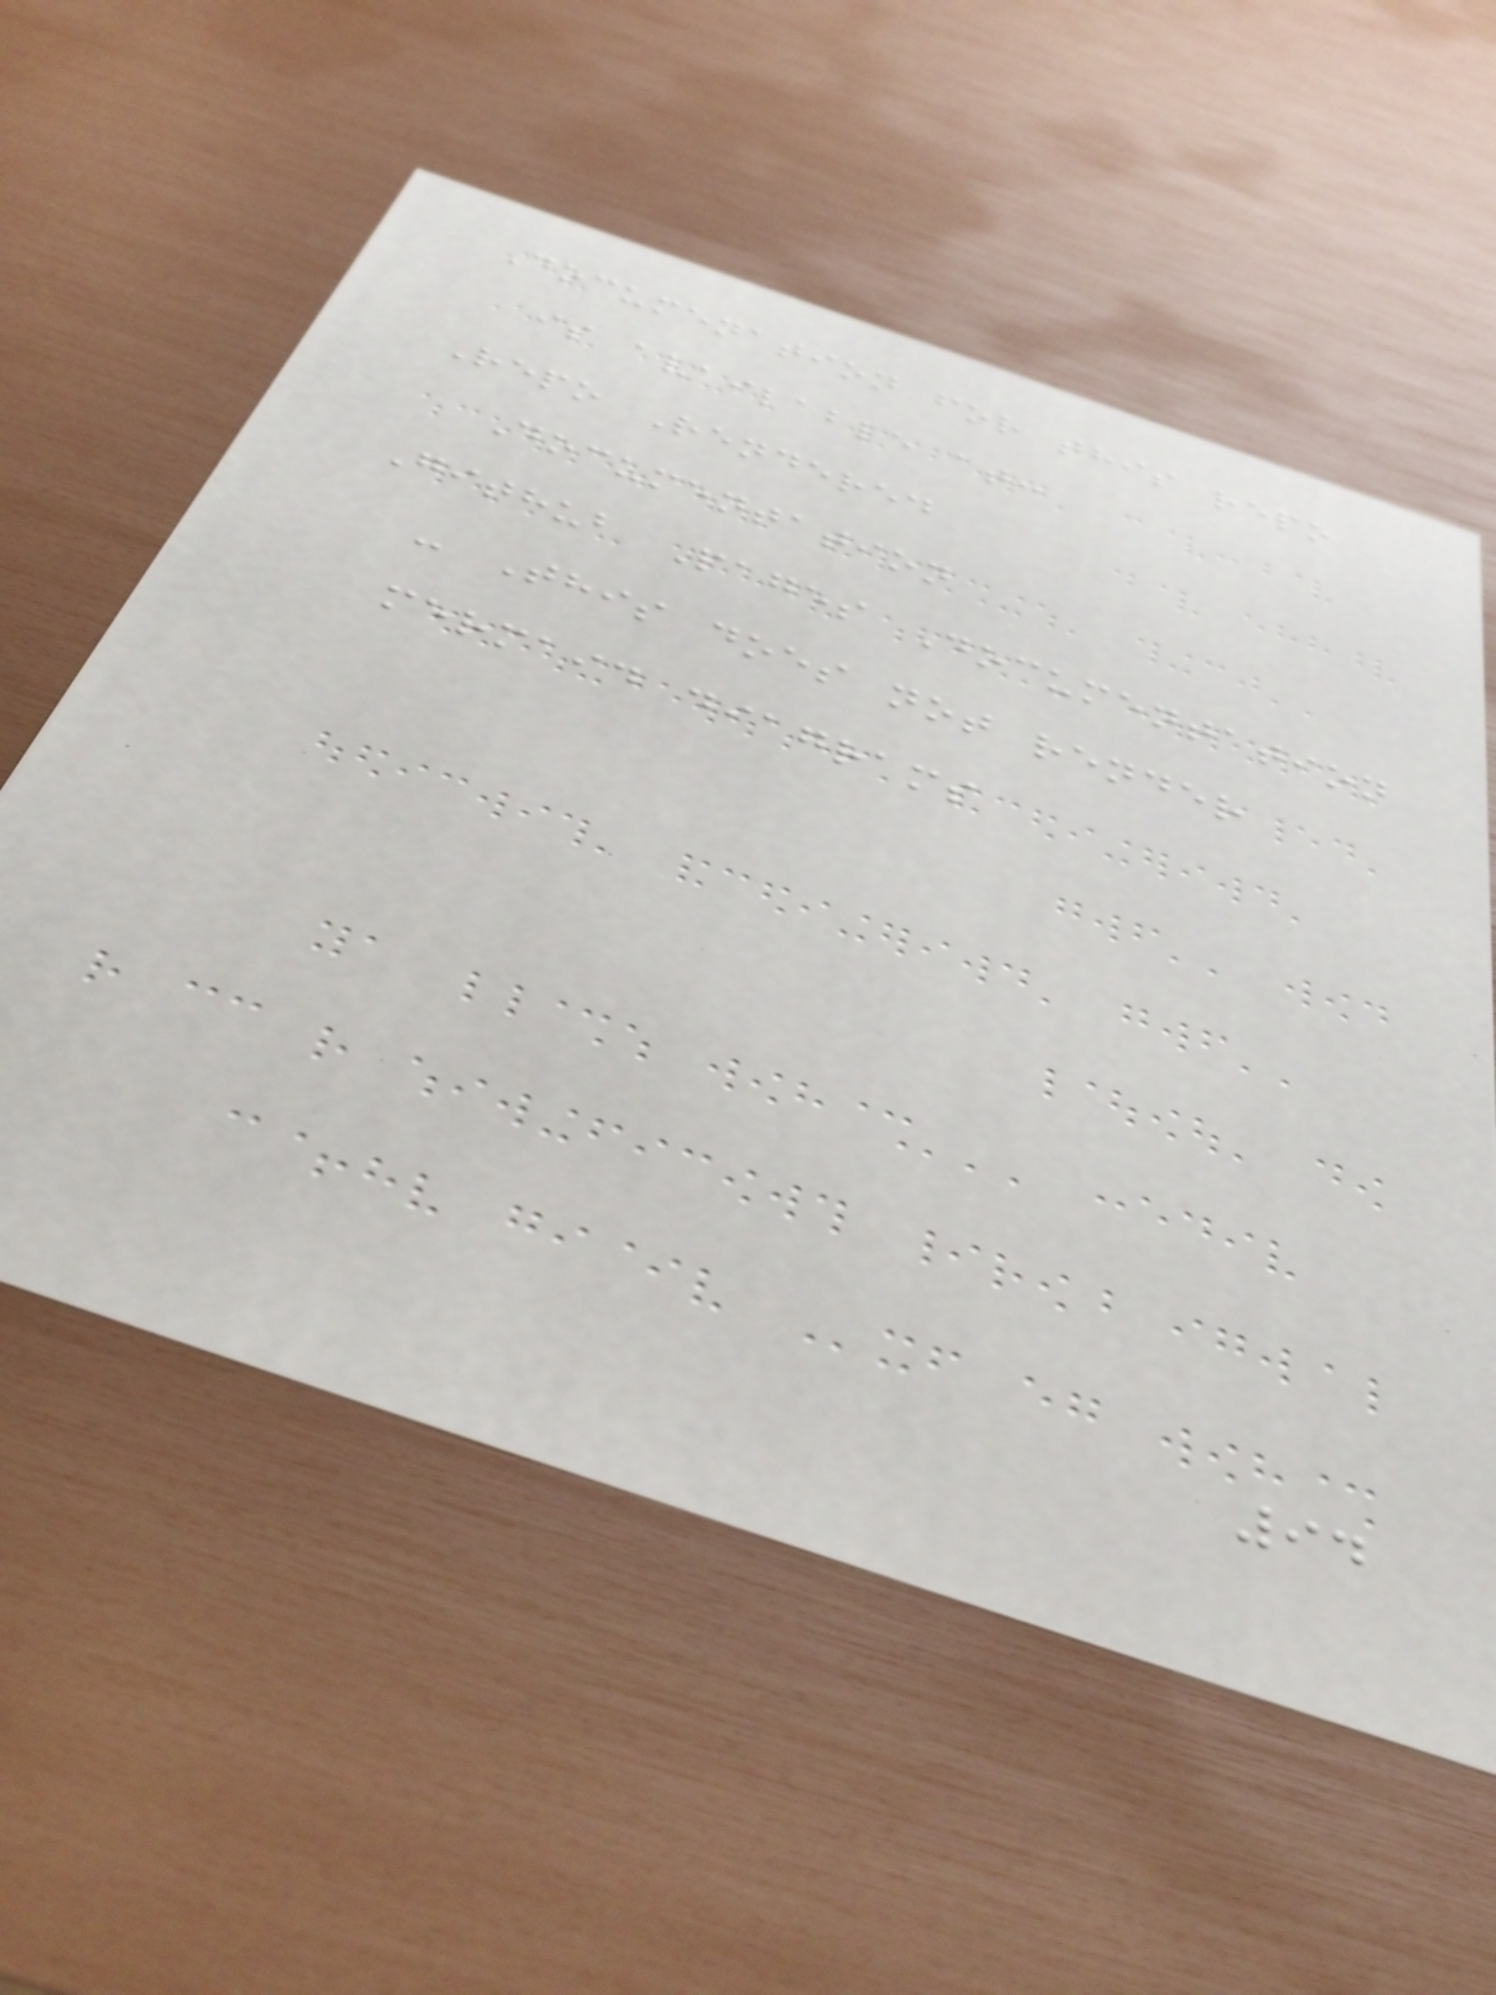Documenation for this repo
is available at:
Repo Rendered
Documentation
Github Pages Documentation
- This does not render
mermaid diagrams
94
